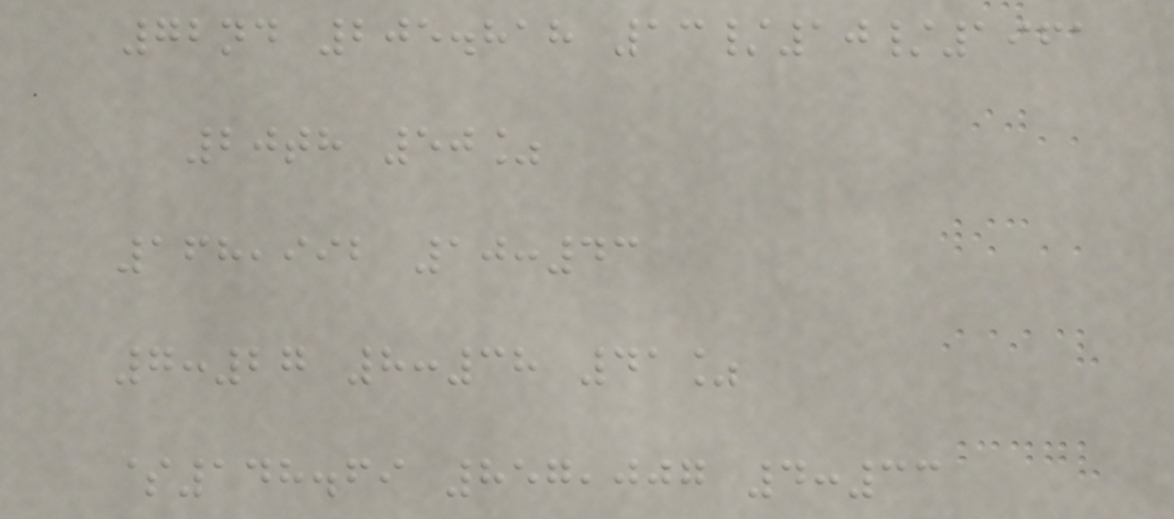72nd 205.818 13/10/1961
20th 50%
168,992 10:43
7:27 8:38 41%
$148.69 857,007 4:33
